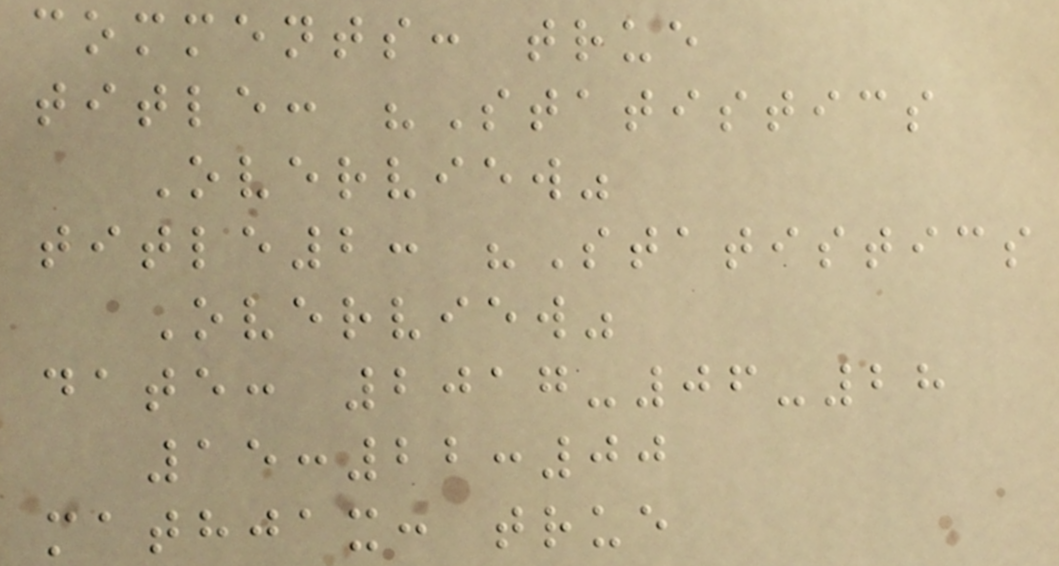comments: true
title: "Statistics
Overview"
title2: "Statistics
Overview"
date: 2017-06-28
15:22:00
mathjax: true
